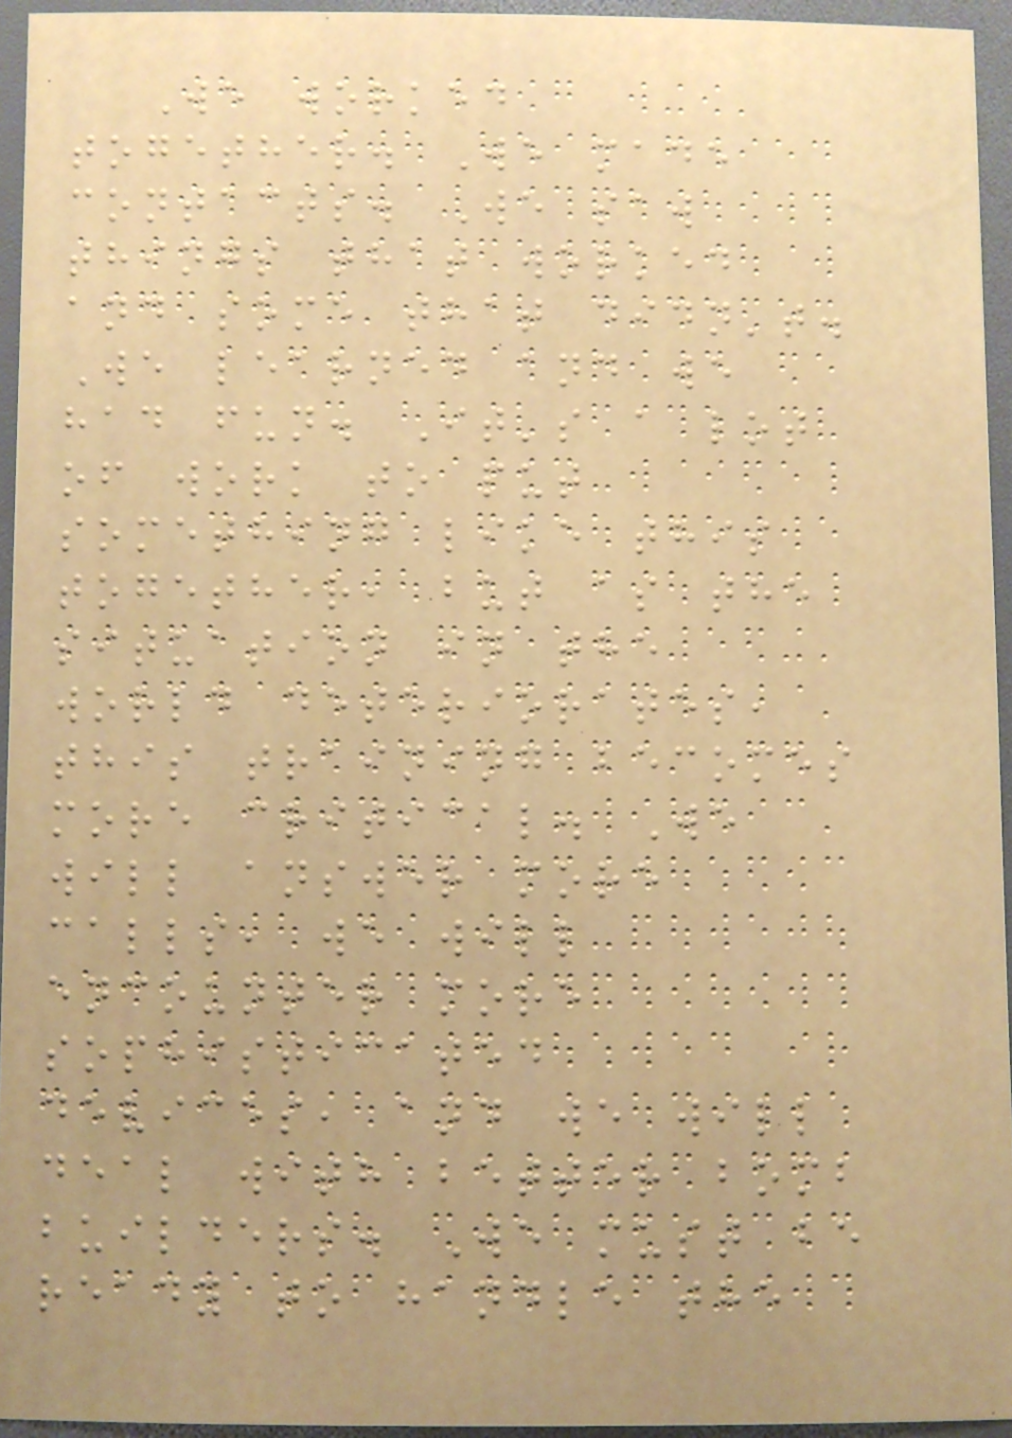We worked
together. We made
contacts. We saw
things that worked
and some that didn't.
We learned and we
had fun. It's a lot
of work to put
something like this
together, but as the
situation in the
world deteriorates,
this training becomes
more critical. We
will answer more
calls, we will
encounter more
sophisticated
devices, and we will
deal with better bomb
builders. We must be
ready to handle the
